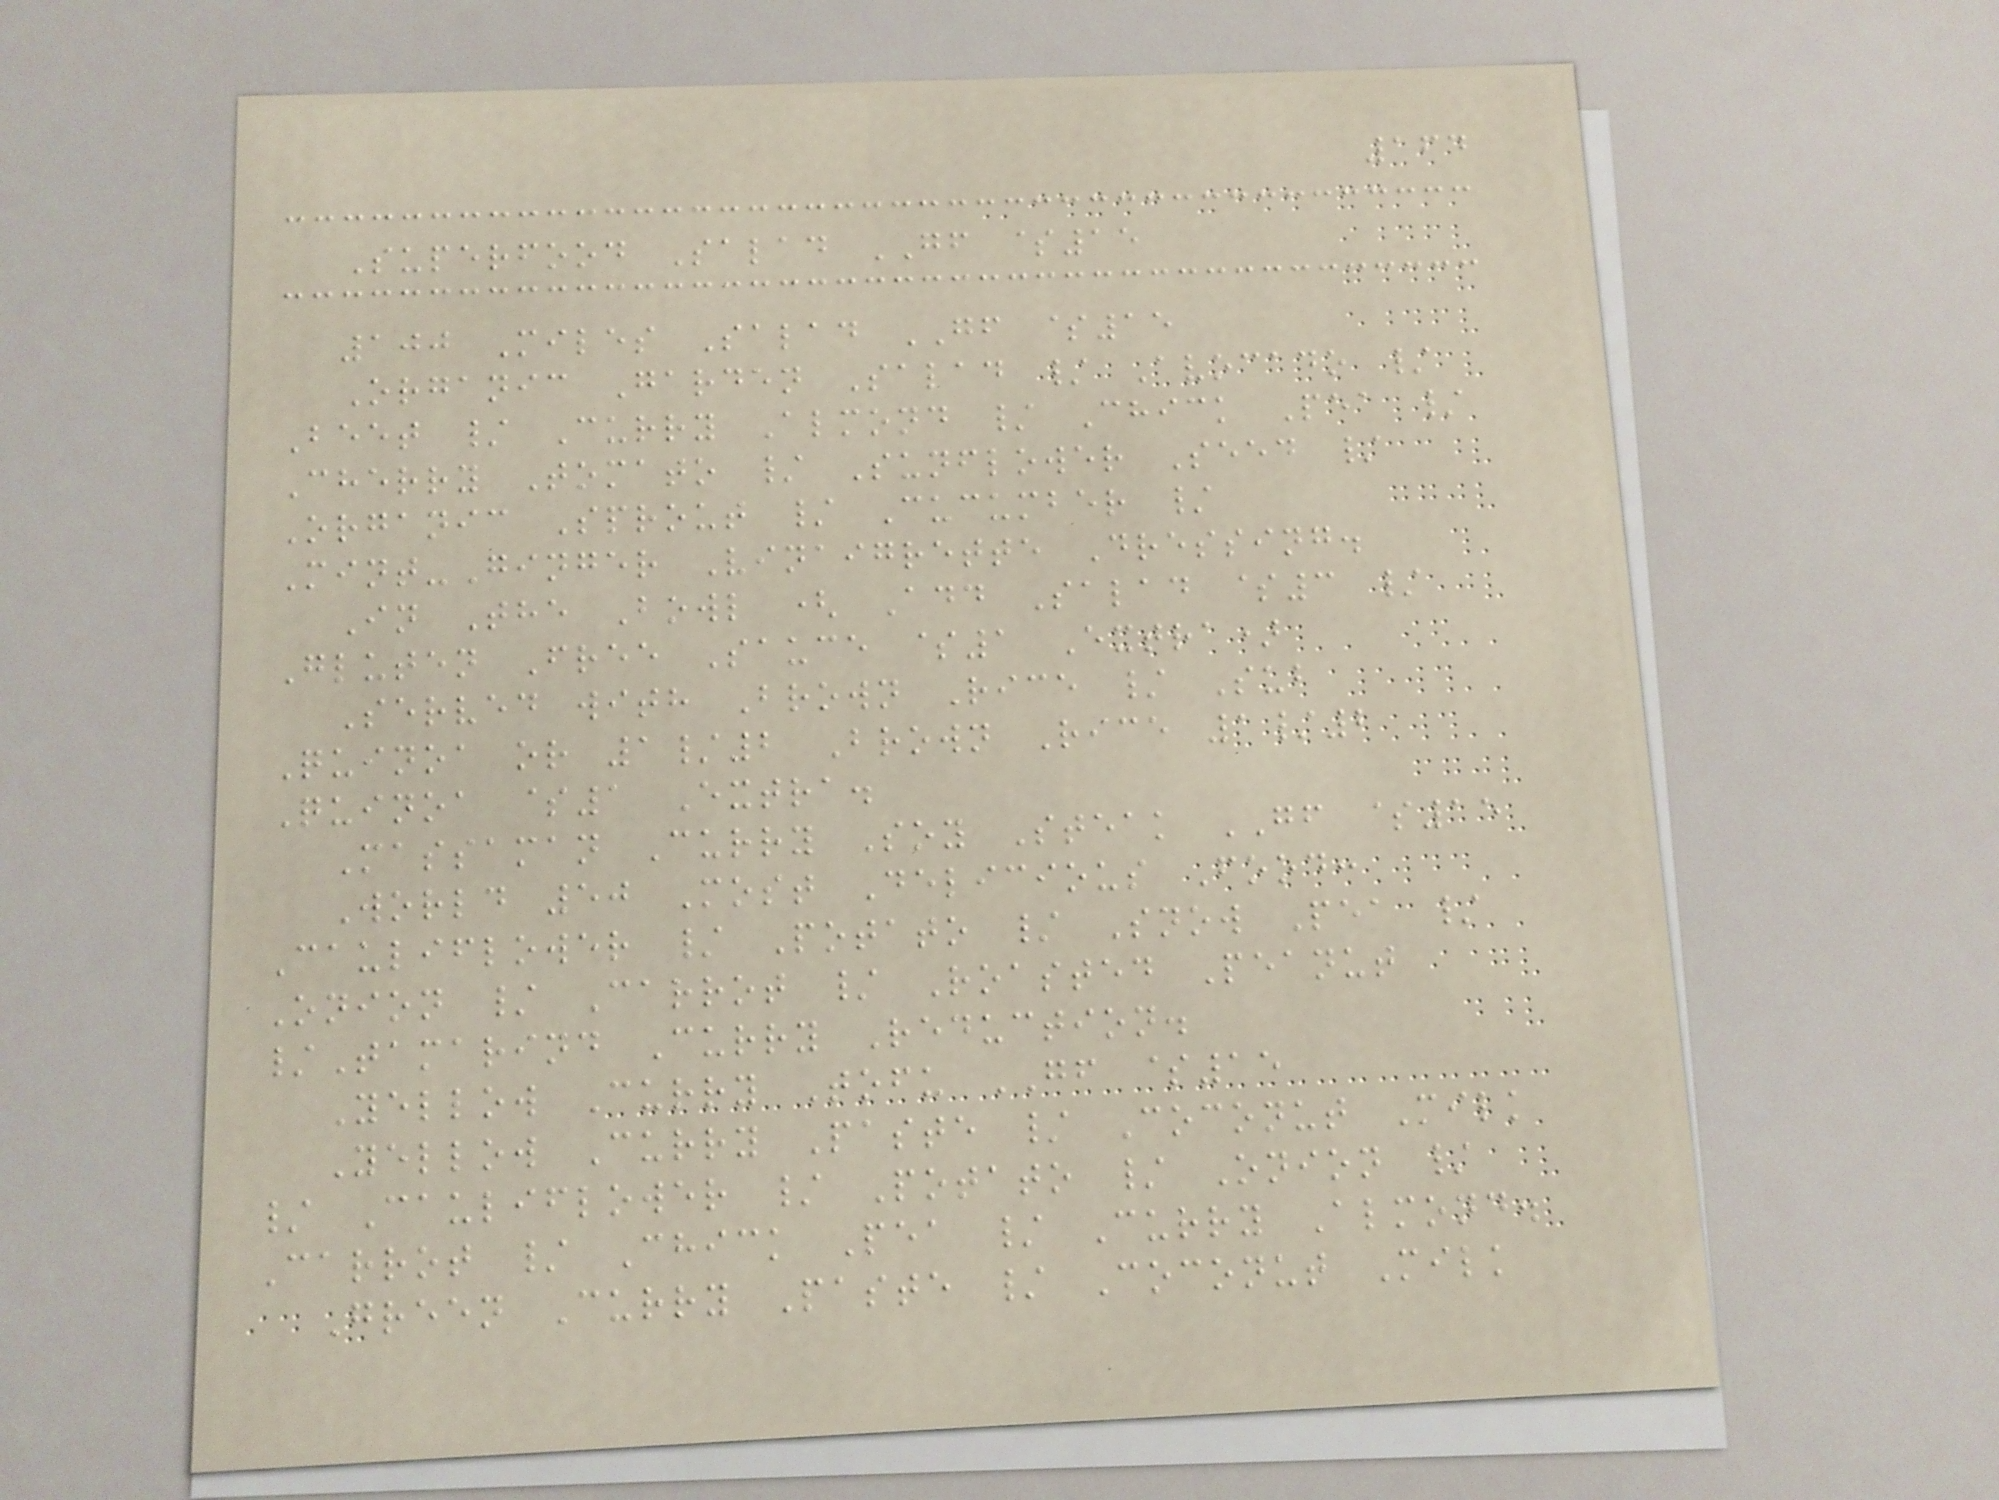164
Superfood Salad GF $15
100 Miles Salad GF $15
Organic Garden Salad / Avocado /
Beet / Curry Almond / Chick Pea /
Cherry Tomato / Sunflower Seed /
Organic Sprout / Cucumber /
Mint-Ginger Vinaigrette Dressing.
In The Bowl ( Add Salad $3 /
Gluten Free Sauce $1 Extra)
Served with Brown Rice / Sub
Quinoa or 1/2 Brown Rice 1/2
Quinoa $1 Extra.
Massaman Curry Soy Steak GF $15
World 50 Most Delicious Food:
Cauliflower / Potato / Snow Pea /
Onion / Carrot / Roasted Peanut
/Tamarind Curry Reduction.
Yellow Curry Tofu GF $15
Yellow Curry Paste / Coconut Milk
/ Cauliflower / Potato / Onion /
Carrot / Chick Pea / Curry Almond.
Green Curry Paste / Coconut Milk
